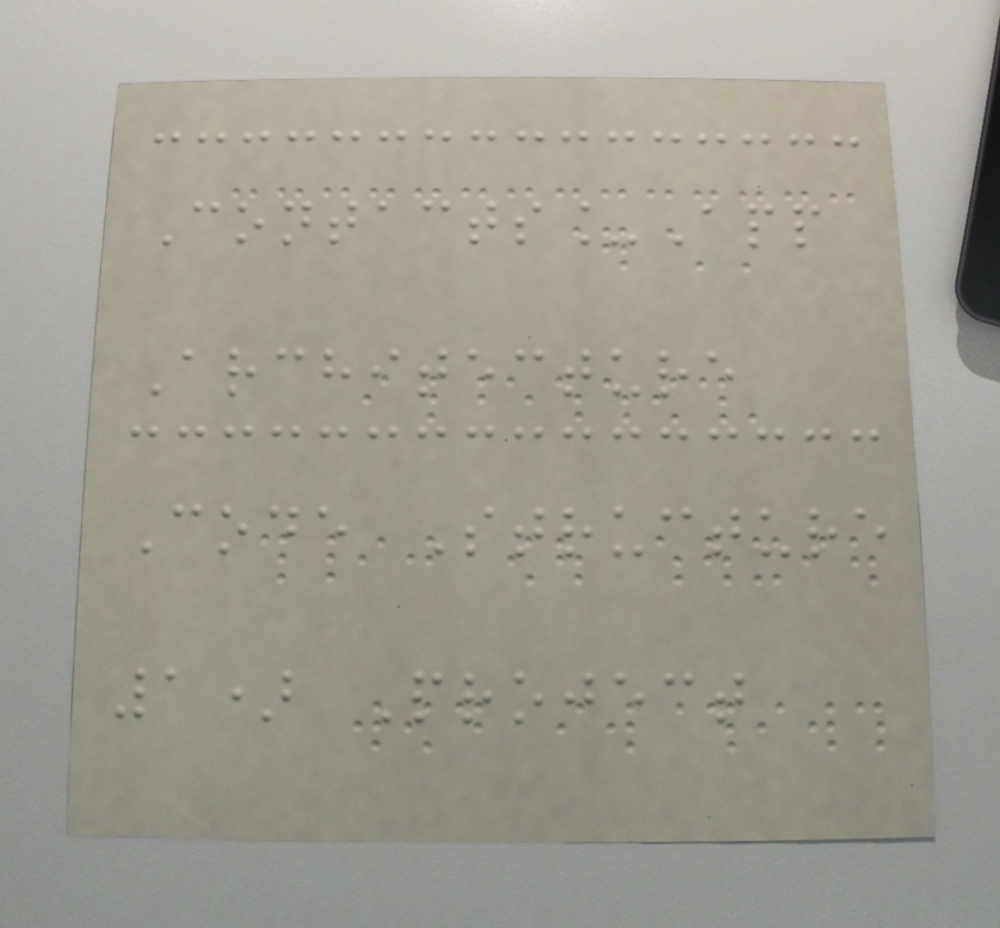Contacts_App
Architecture
Code Structure
1) Project
